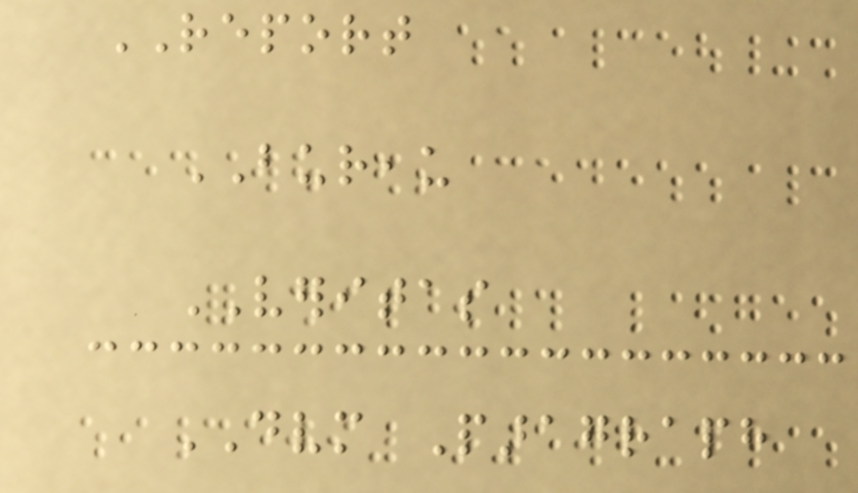REPORT
BUREAU
VERITAS
DVM Paragraph
